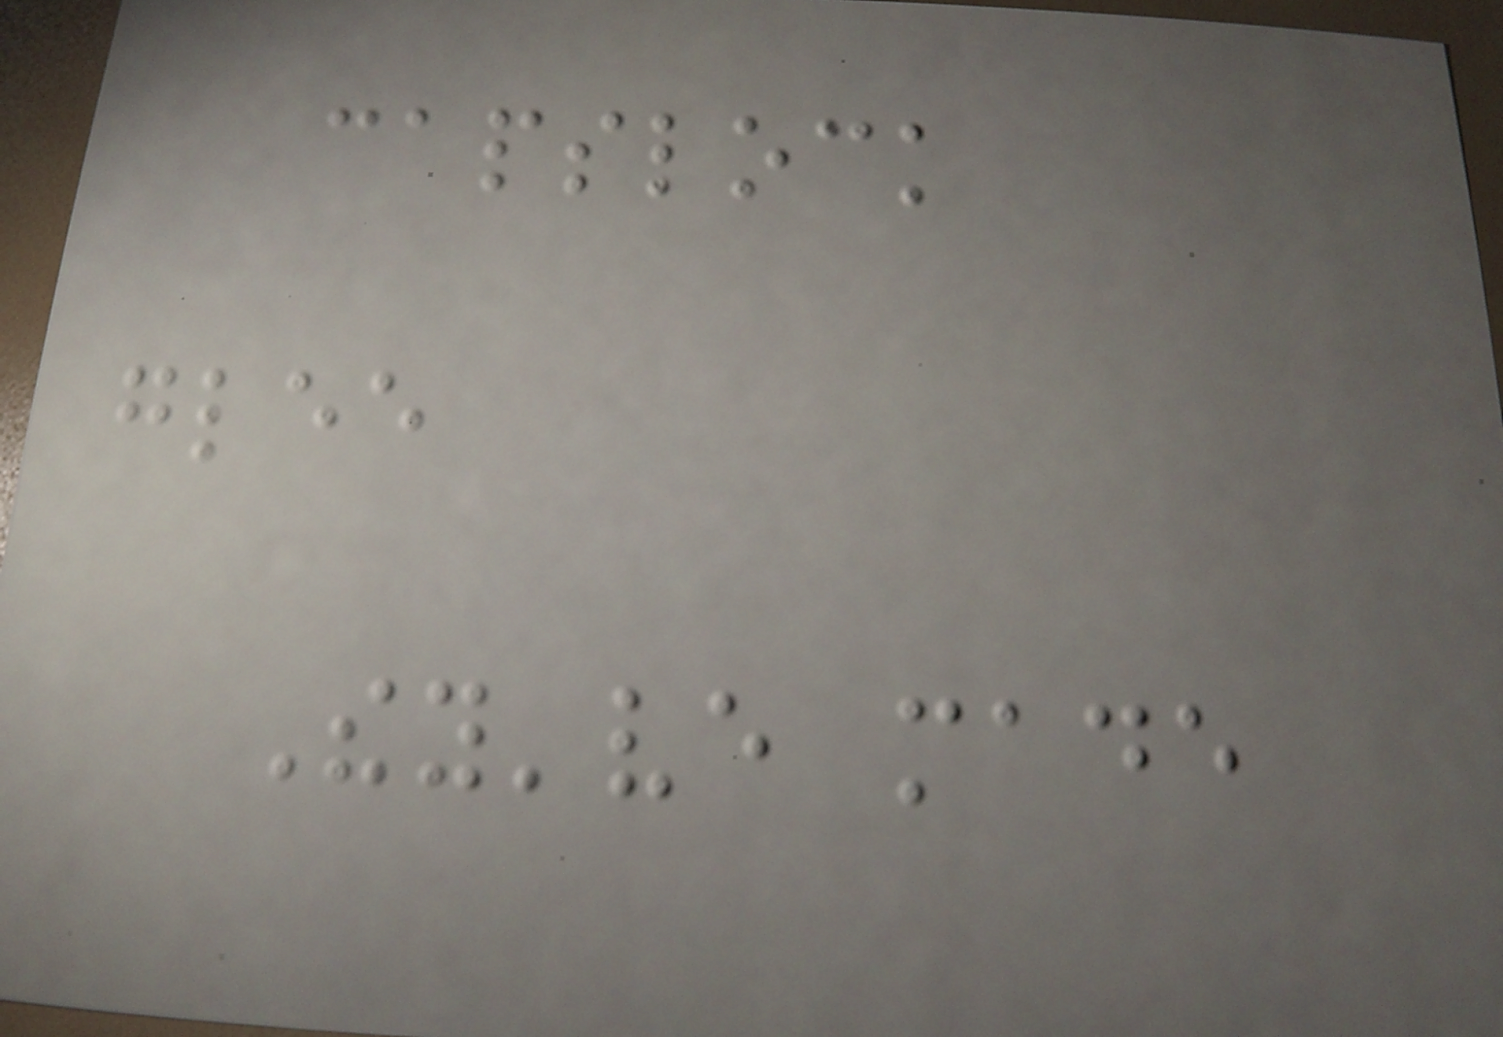capslock
glee
They've made
